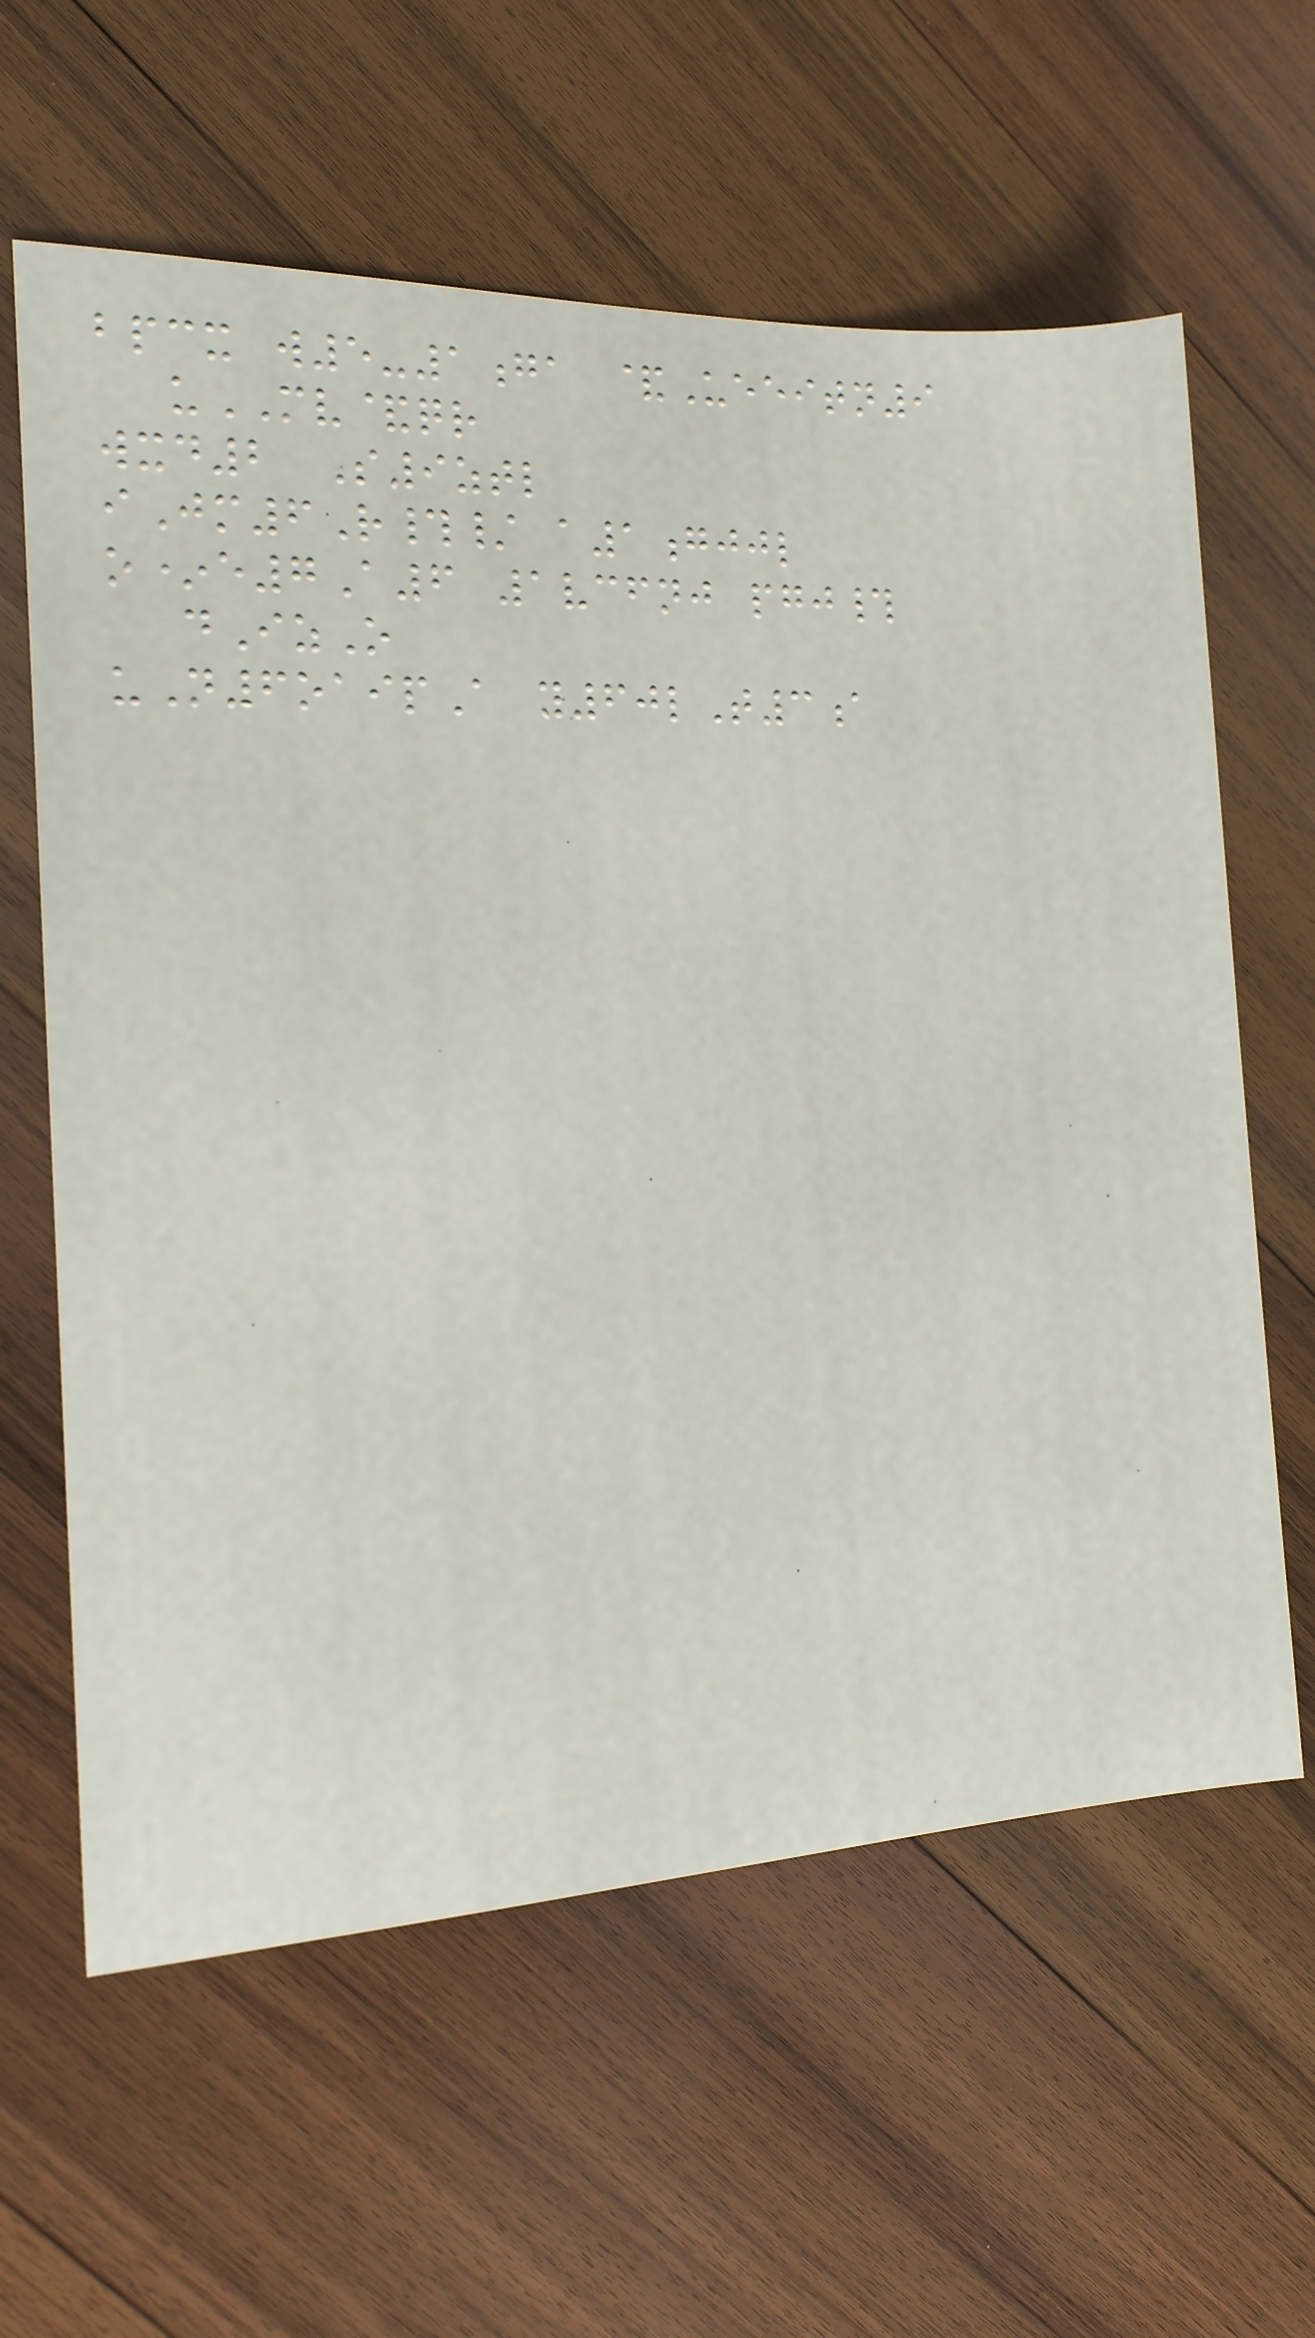bpcx w5-1ga &Ueeitn9
uMV&qr
wxd2 S9ztl
iJm6R#/ a1gjjl
o*e7A6 1vcfnj pgj#
dIzO
uN6oaipA y60lT3a
